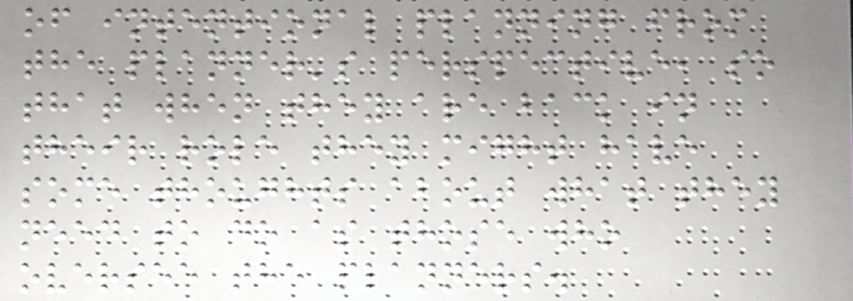of intentional planning from
the planner's perspective, so
that when they are back in
their role they might have
some thoughts about what they
need to do as those who
oversee the planners.
